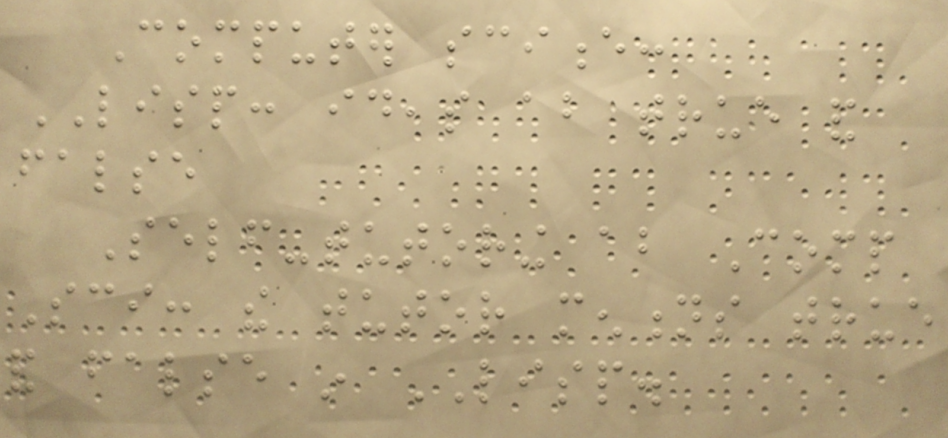Computer science:
LISP: ideas about true and
false
Self-tutoring about Comp
Sci: the tutor mentions true
and false in LISP.
